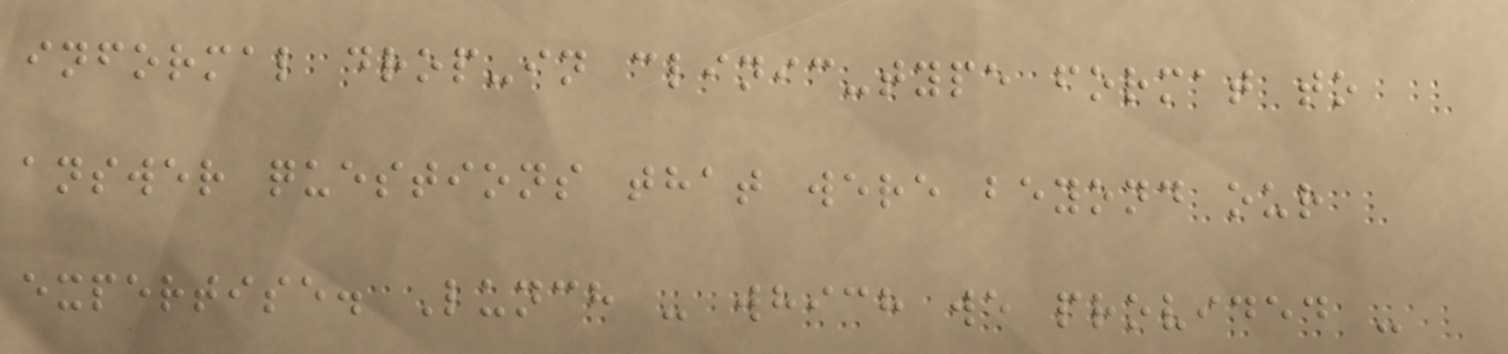informal drop-in clinic-type format to
answer questions that were beyond our
expertise. Lunch - which we provided -
